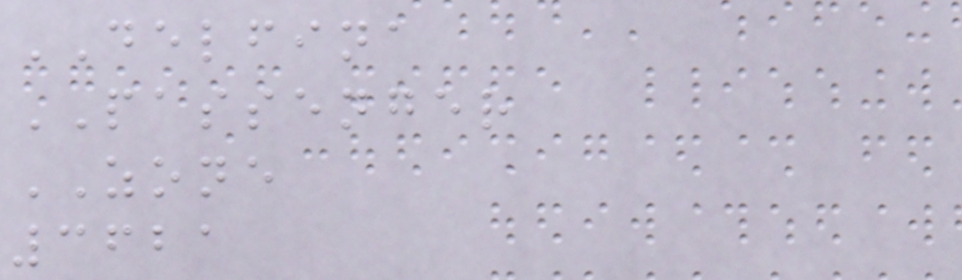DELFINA
PASSENGER
ZONE
3621
